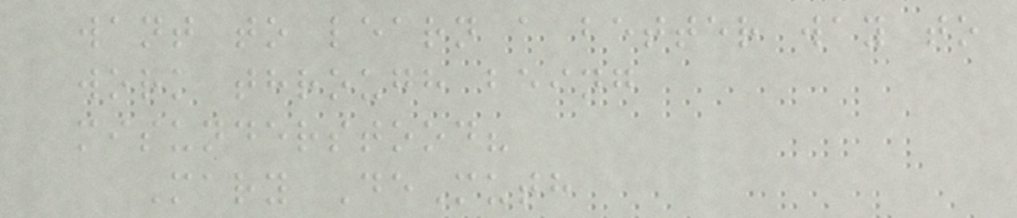want to learn a better way to
work through being
misunderstood?
Mary DeMuth
